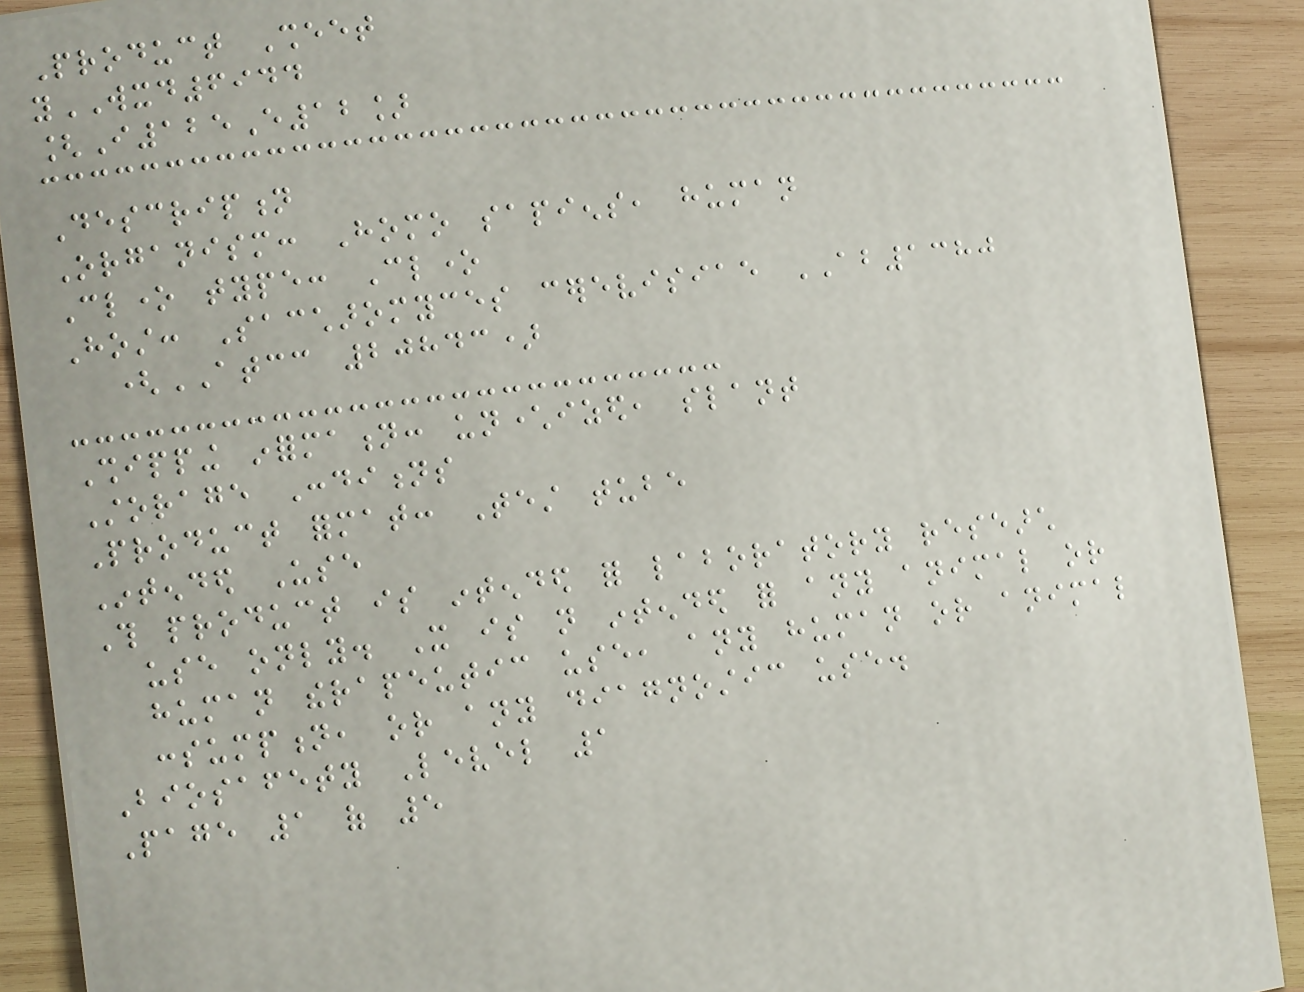Product Sheet
yWXD6944
[I125E12]
Description
Organism: Homo sapiens, human
Clone type: Clone
Host: Saccharomyces cerevisiae AB1380
(ATCC 20843)
Shipping information: uncharacterized, slant
Storage Conditions
Product format: Test tube
Intended Use
This product is intended for laboratory research
use only. It is not intended for any animal or
human therapeutic use, any human or animal
consumption, or any diagnostic use.
Biosafety Level 1
Page 1 of 5
